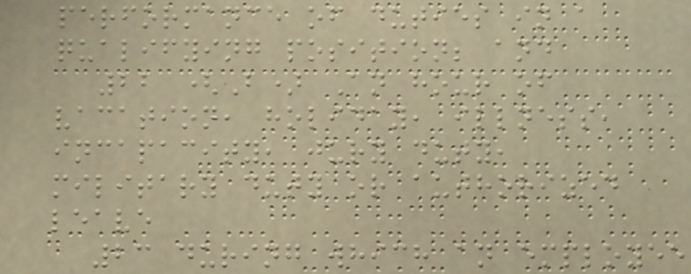performance of duties in a
qualifying position; and
22 (B) An hour of
vacation, holiday, illness,
incapacity, jury duty,
military duty or authorized
leave
23 during which an employee
